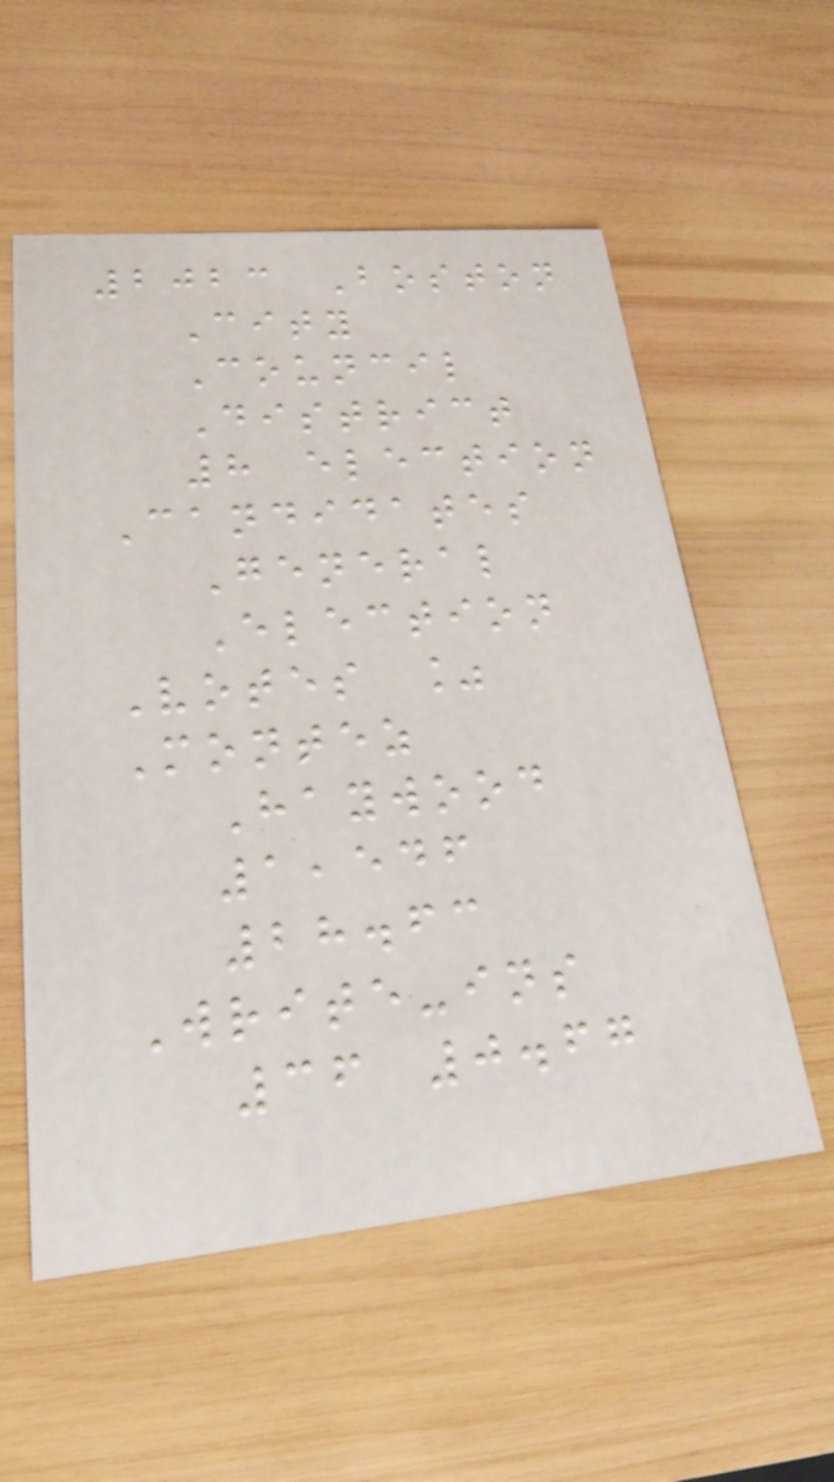2023 Boston
City
Council
District
8 election
Candidates
General
Election
Votes %
Montez
Haywood
1,546
28.63
Write-ins
36 0.67
